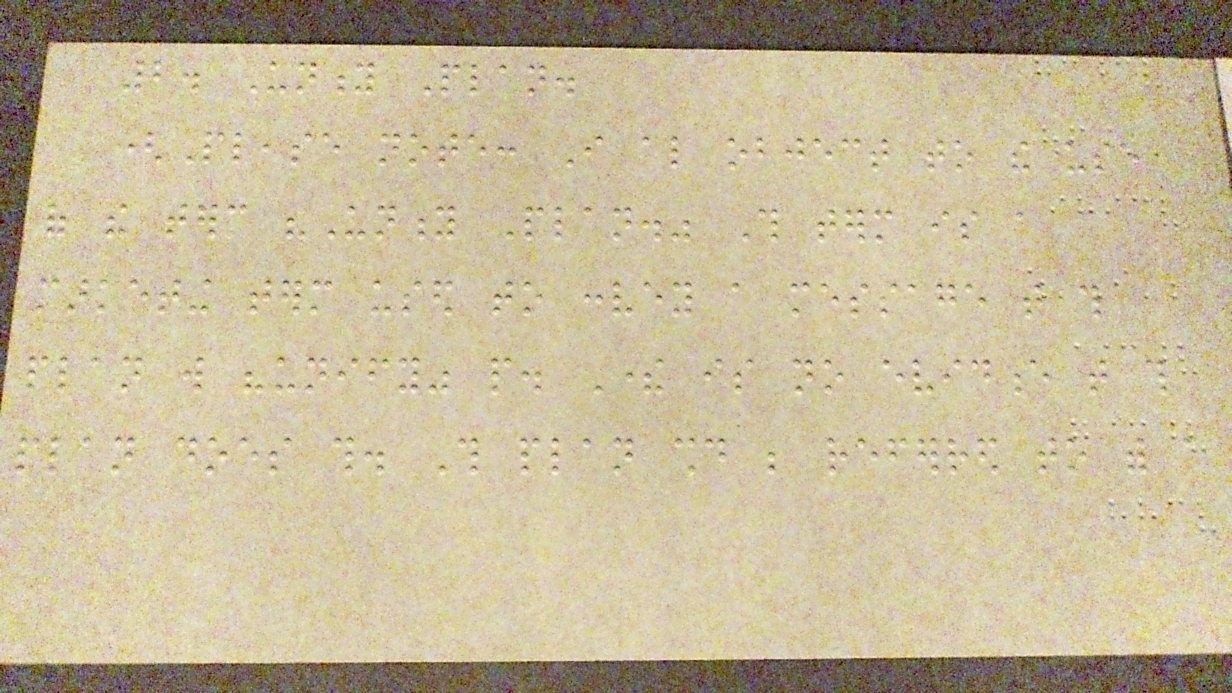2. Unity Plan.
(Please note: I also object to the use
of the term "Unity Plan." This term is a
marketing term used to convey a message that this
plan will "unify" people. There is no evidence that this
plan does this. This plan should be referred to with a
